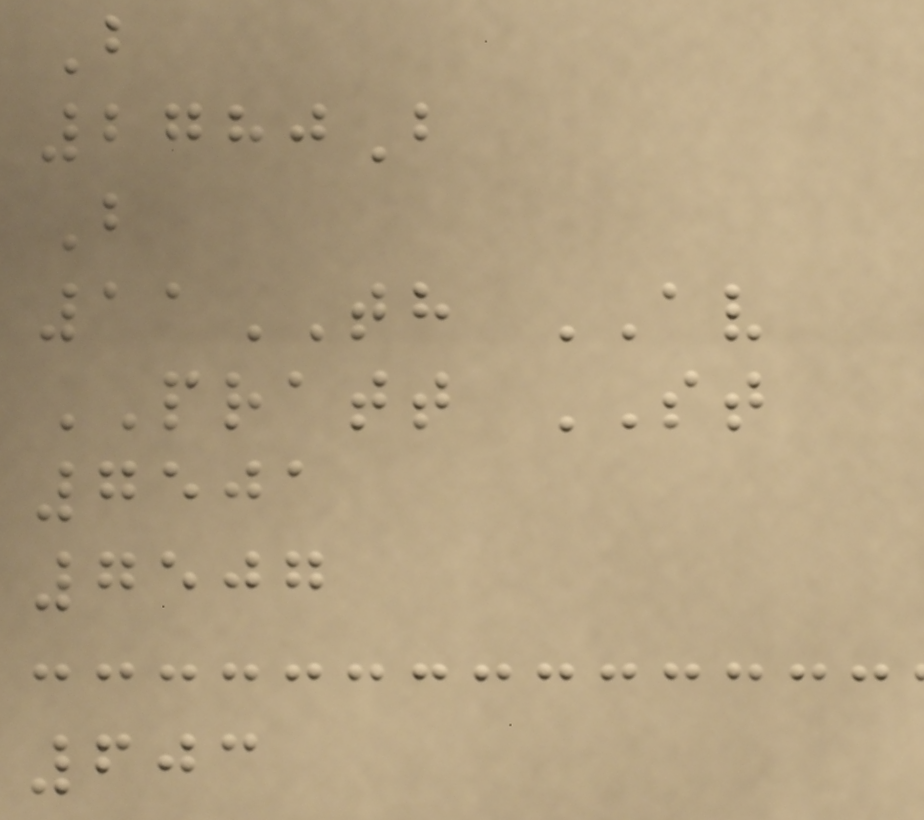B
2780B
B
11TH AV
PRATT ST
7501
7507
603
